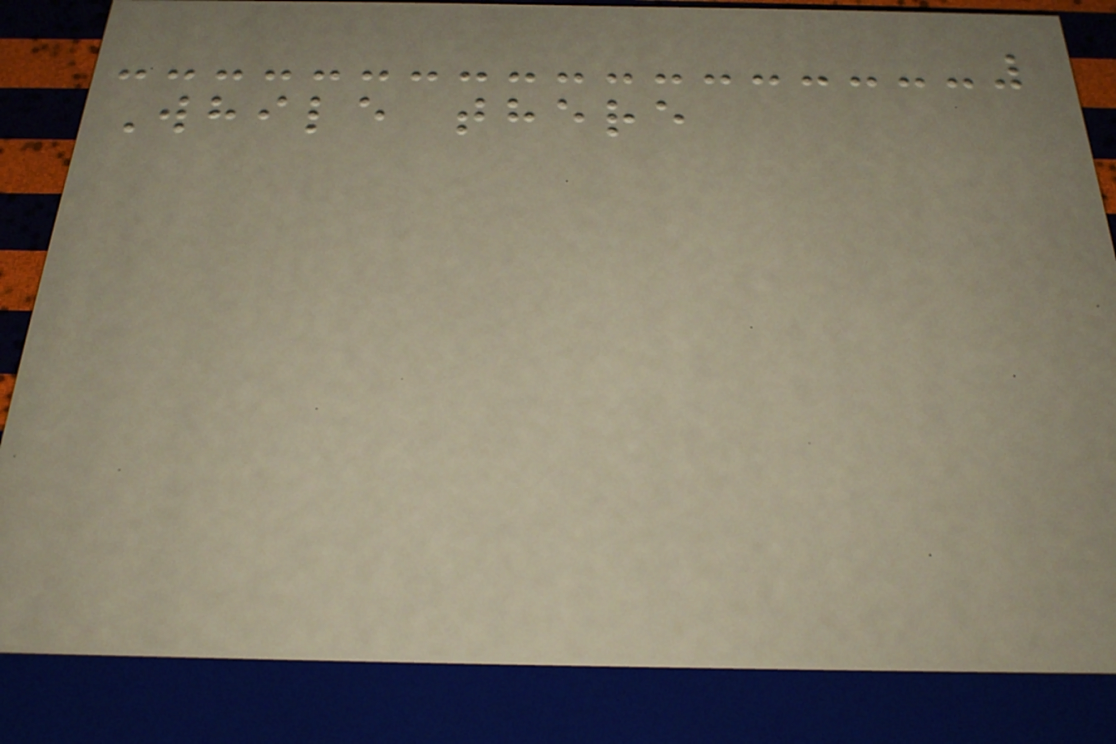While there
